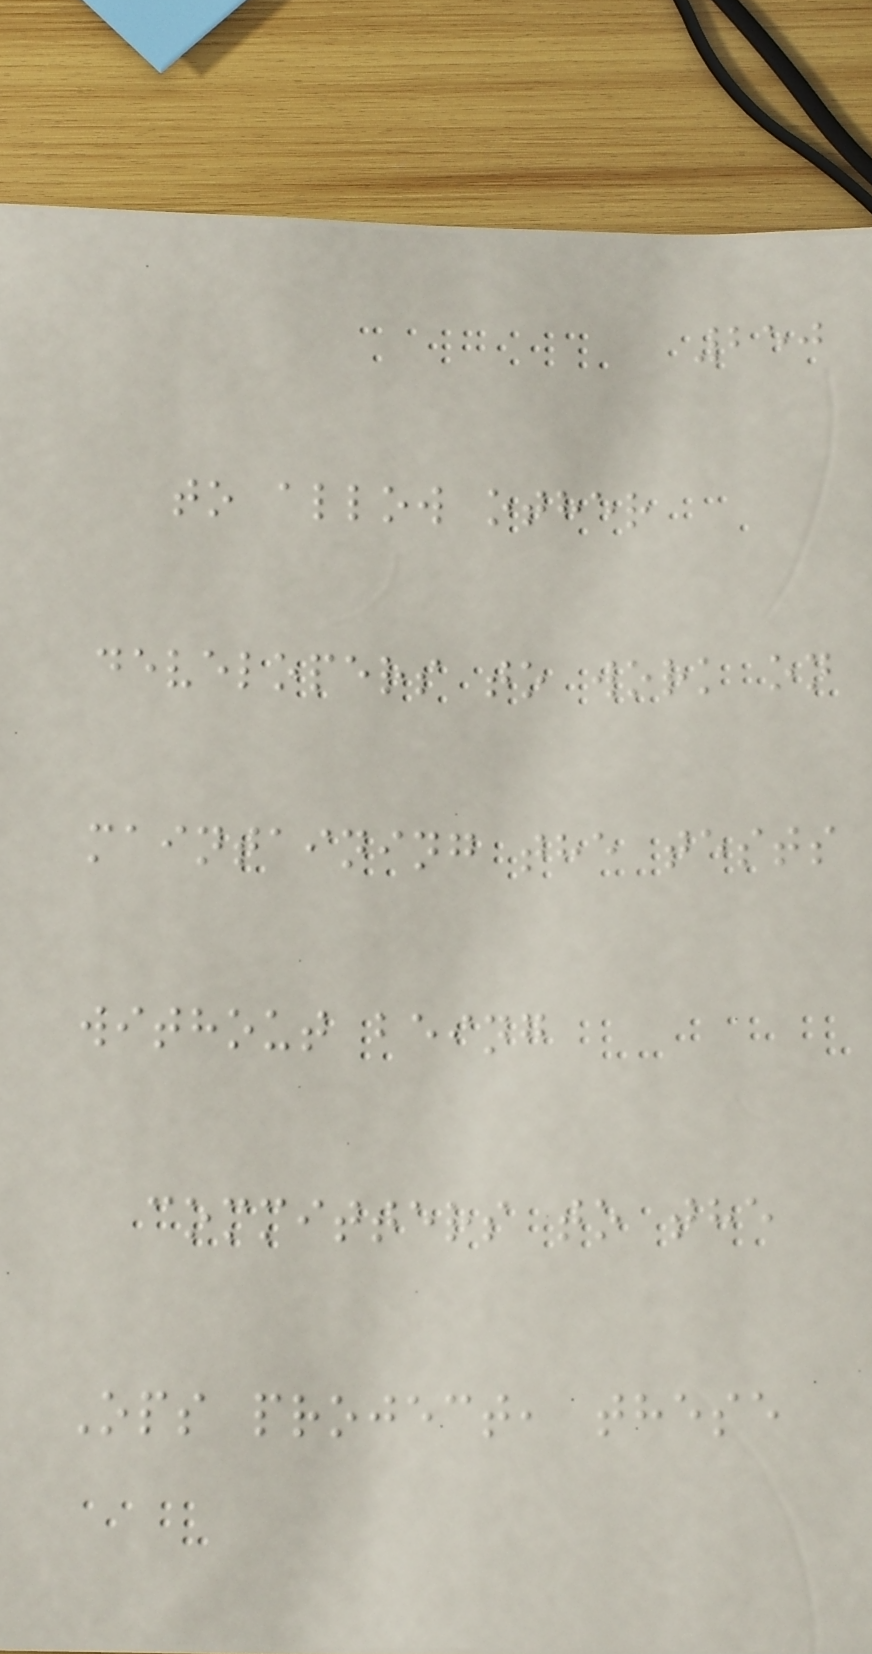250
to allow other
developers to work on
maintaining the tests
without being
committers to the
Ops project, these
